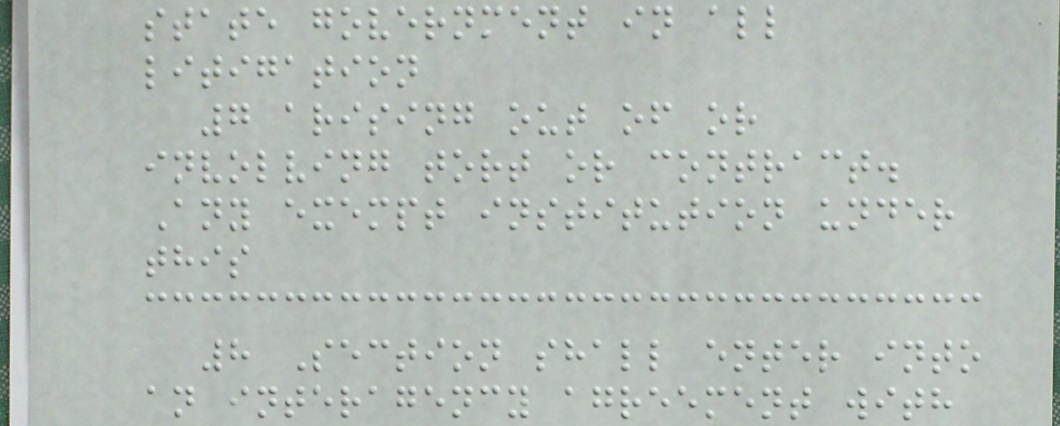state government in all
litigation
7 arising out of or
involving tort or contract.
Any exempt institution under
this
8 Section shall enter into
an interagency agreement with
